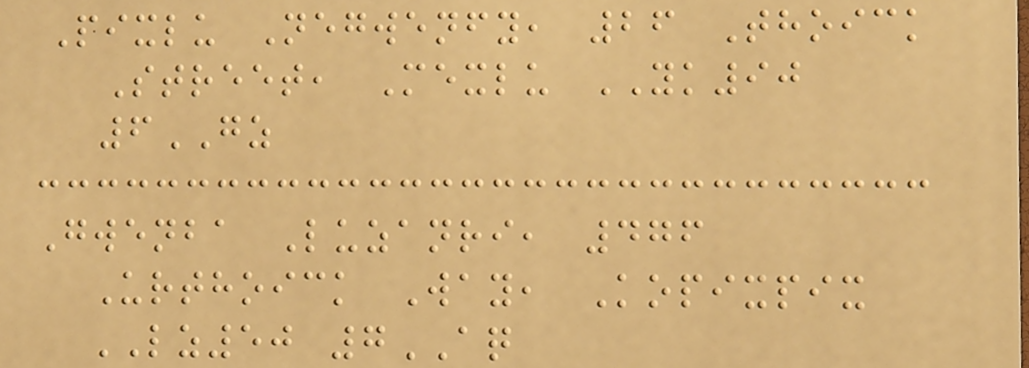Pixlu Negwenfy, 26 Thoick
Street, Mexlu YK90
6GZ
Gwenba Luzanri, 476
Urthoick Way, Kopixpix
LZ50 7AQ
